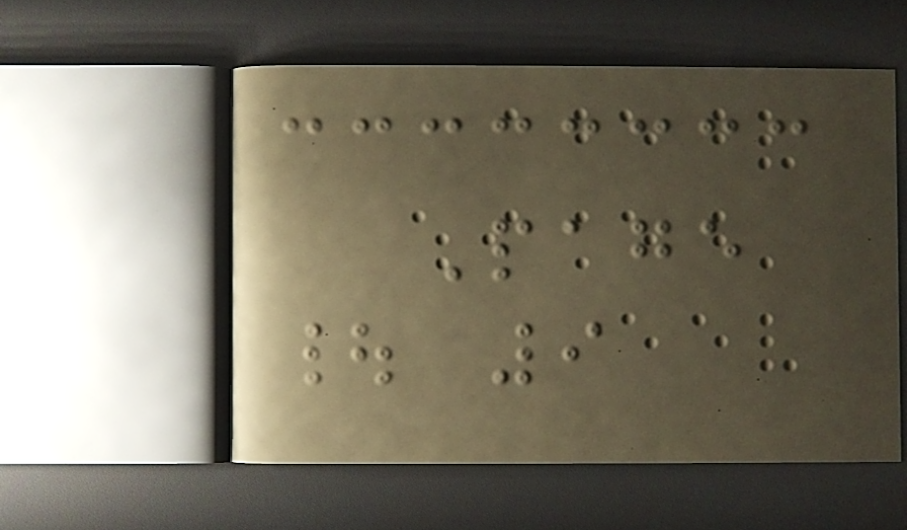Page
| 9
